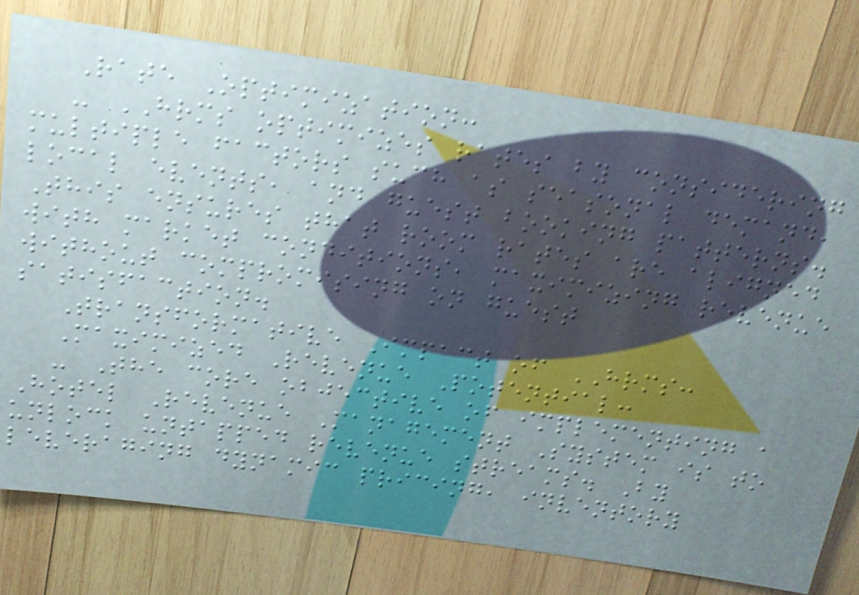Rate Optimization:
- HRMS optimizes rates by considering
multiple factors such as seasonal demand,
local events, and guest booking patterns.
This ensures that room rates are aligned
with market conditions, maximizing revenue
without compromising on guest
satisfaction.
Transformative Impact of HRMS:
Maximized Revenue Potential:
- The core objective of implementing a
Hotel Revenue Management System is to
unlock untapped revenue streams. By
leveraging dynamic pricing, inventory
